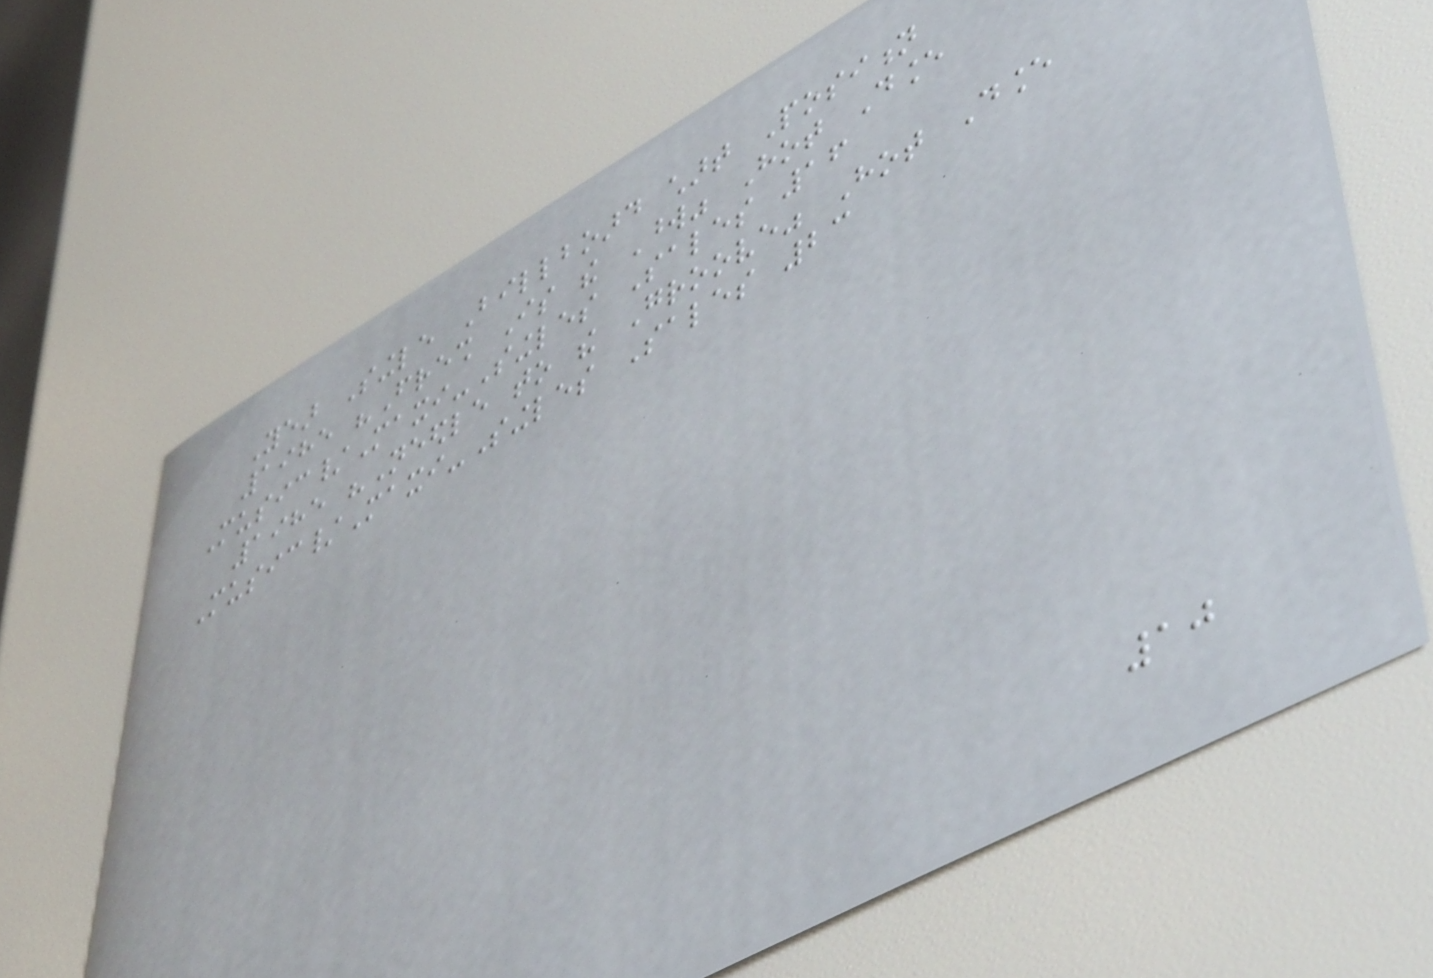Year Single Billboard chart Position
1985 "Fresh Is the Word" Hot Dance
Music/Maxi-Singles Sales 16
1985 "Needle to the Groove" Hot Dance
Music/Maxi-Singles Sales 23
10
